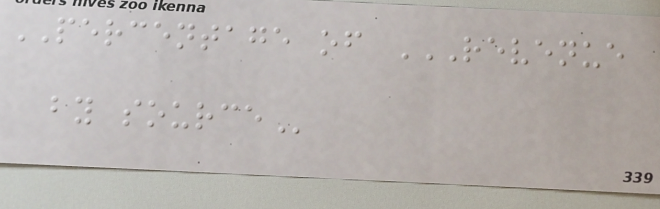PERCENTAGE of REVENUE
BY SOURCE
